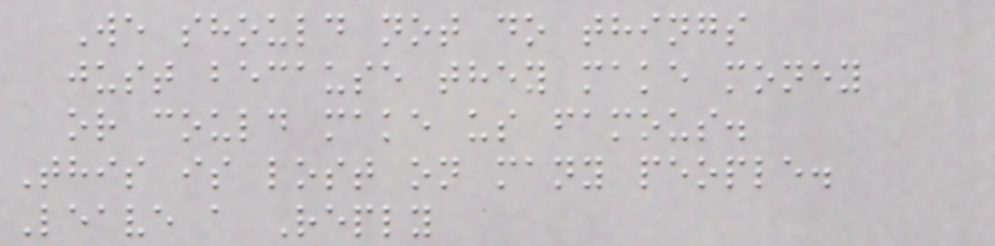We should not do things
just because they make money
or could make us famous.
This is lost on many people.
Leave a Reply
